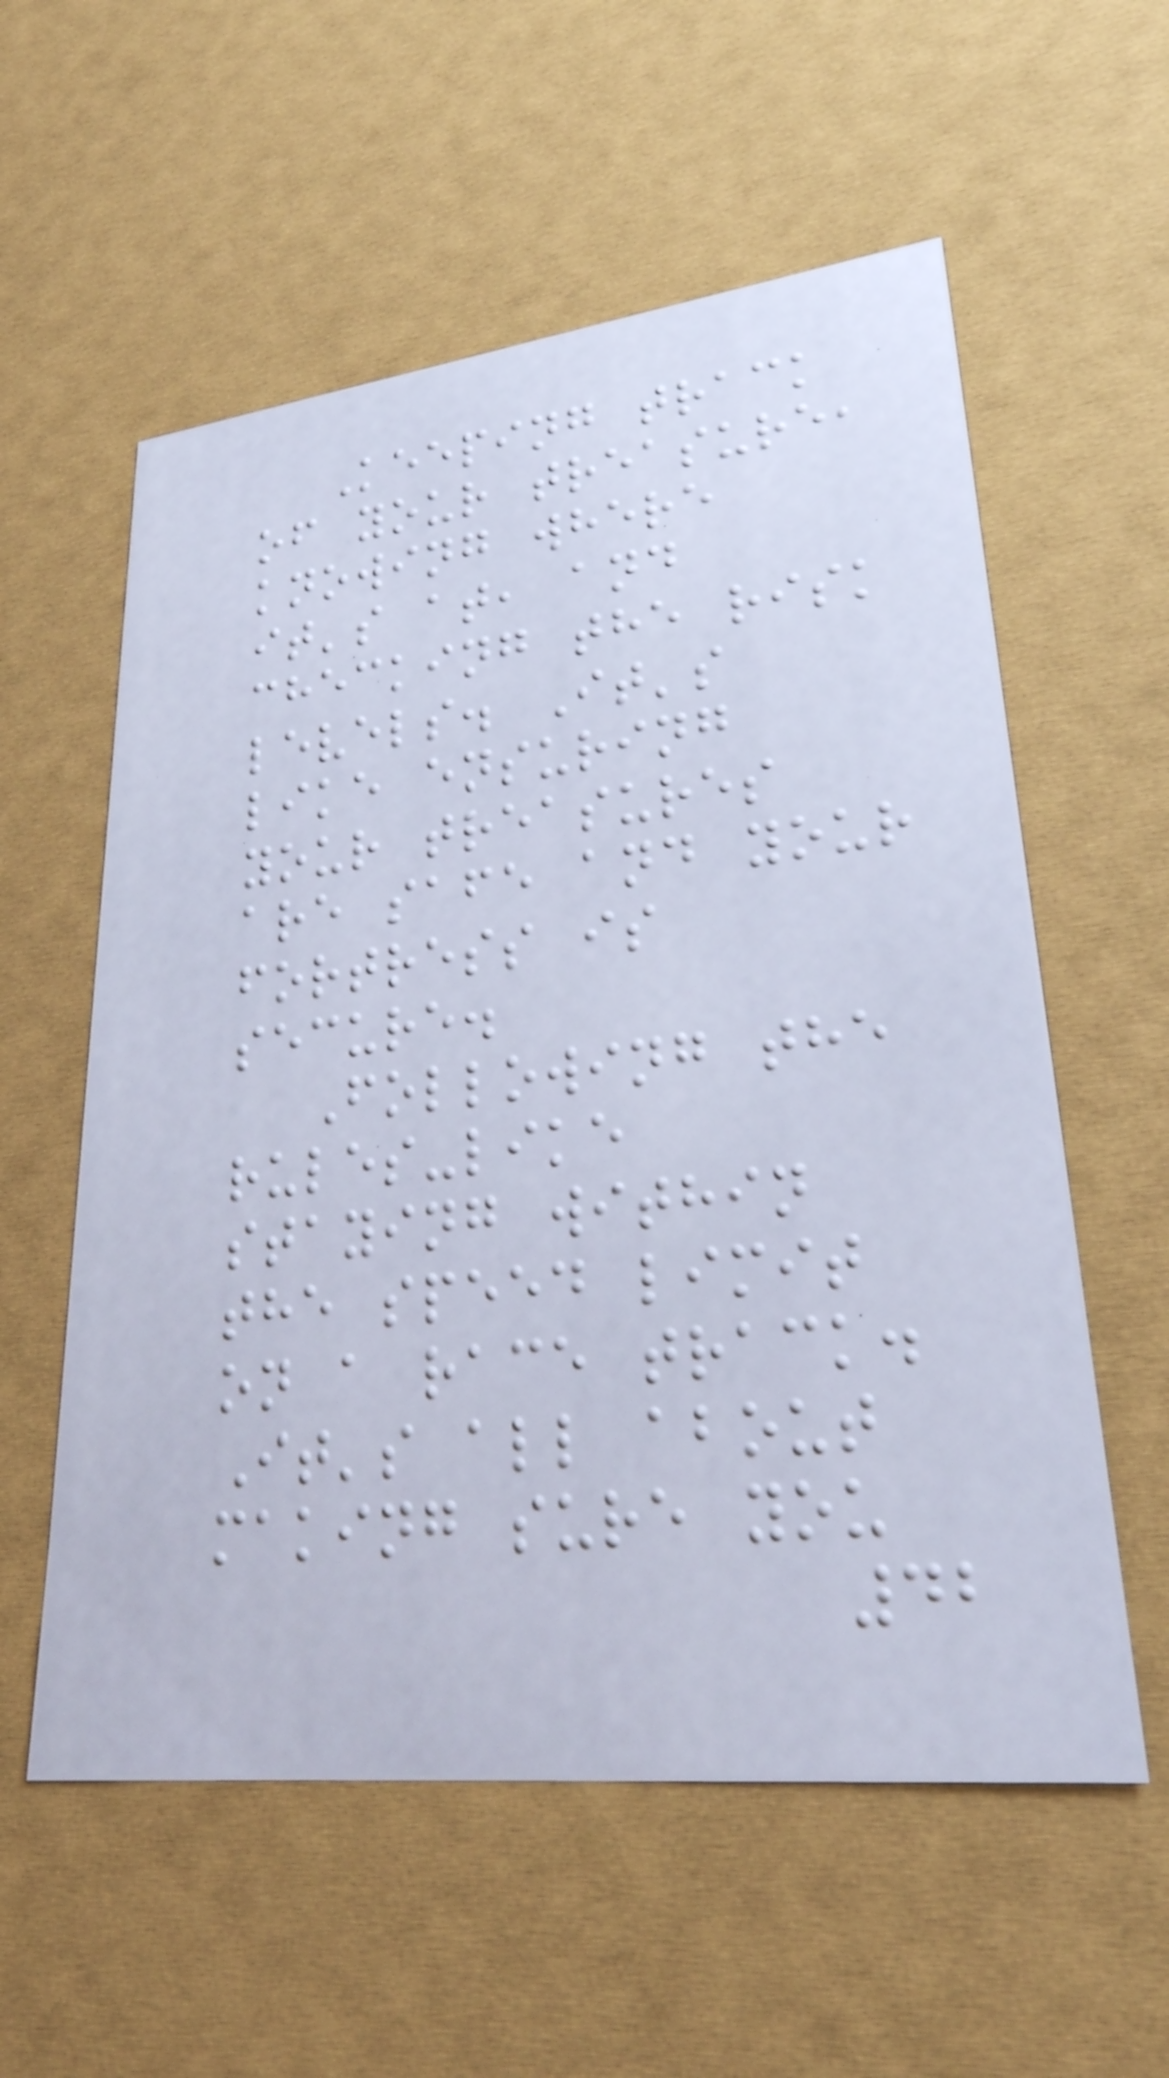Keeping track
of your treasure,
knowing where
it's at, and
checking the risk
levels. It's
like ensuring
your treasures
are safe and your
fortress is
secure.
Following the
rules-like
staying within
the speed limit
on a race track.
It's all about
making sure you
42
